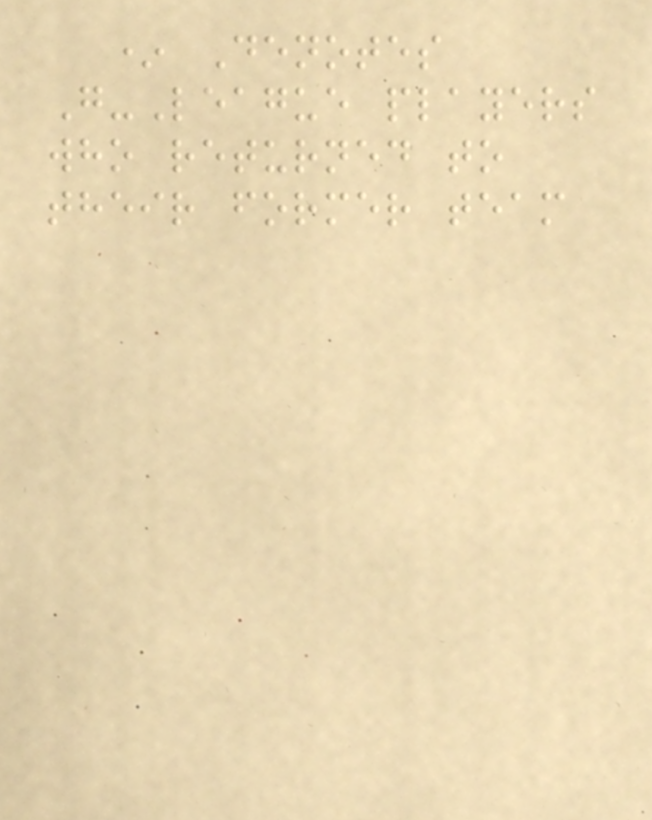* Denotes
G-League players
who returned to
their former team
